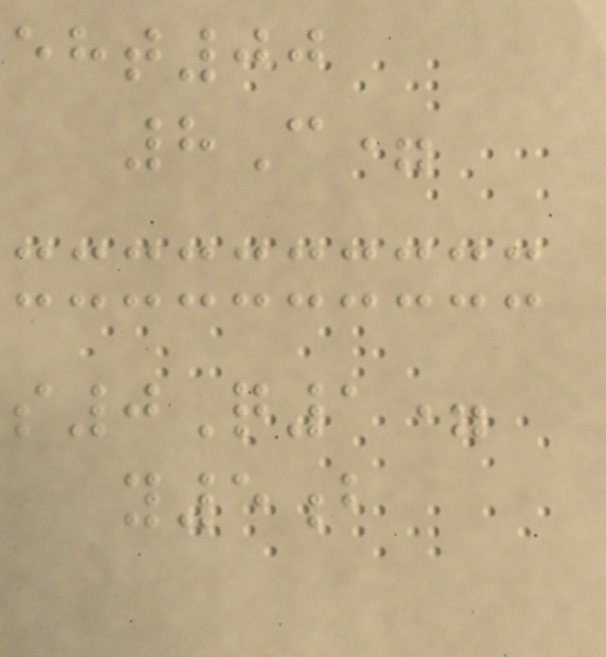eht00
8C=
s0Q1=
y5b
